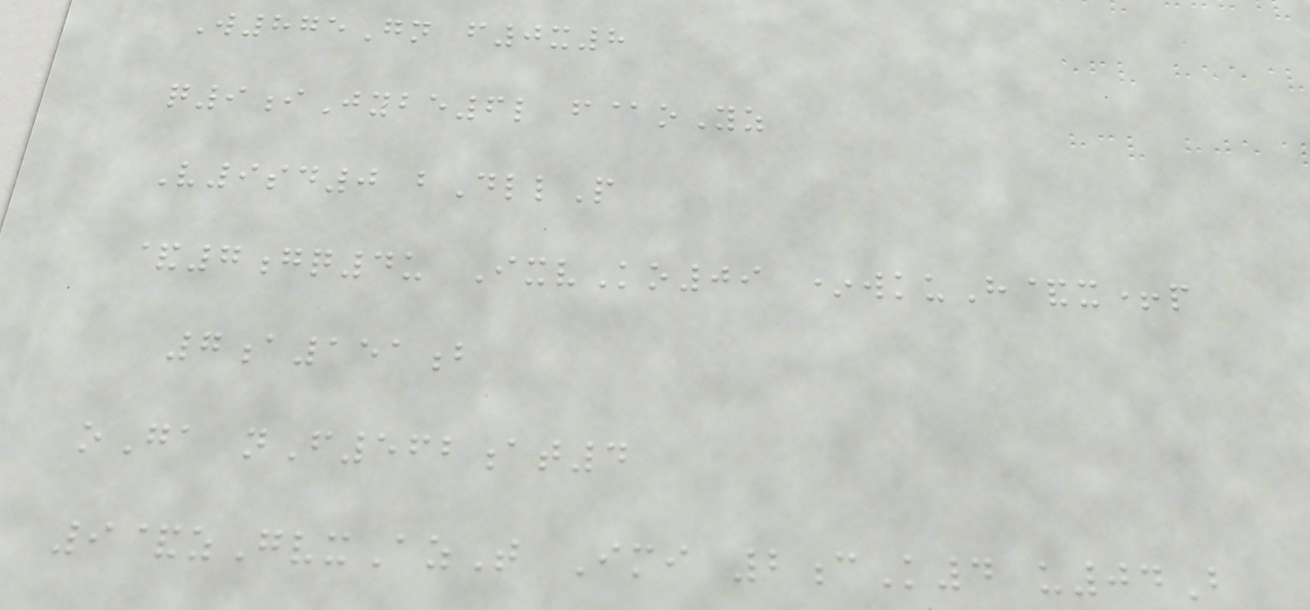W875Gn f0x8
q9iJybe6l f@oYz
V9sd0 bDllP
&7gq4u IxvKo09 *wkuH&x+p
7a151b
oGa nF562at4
9&zGvxAzT Imi 2cK4 u04B
